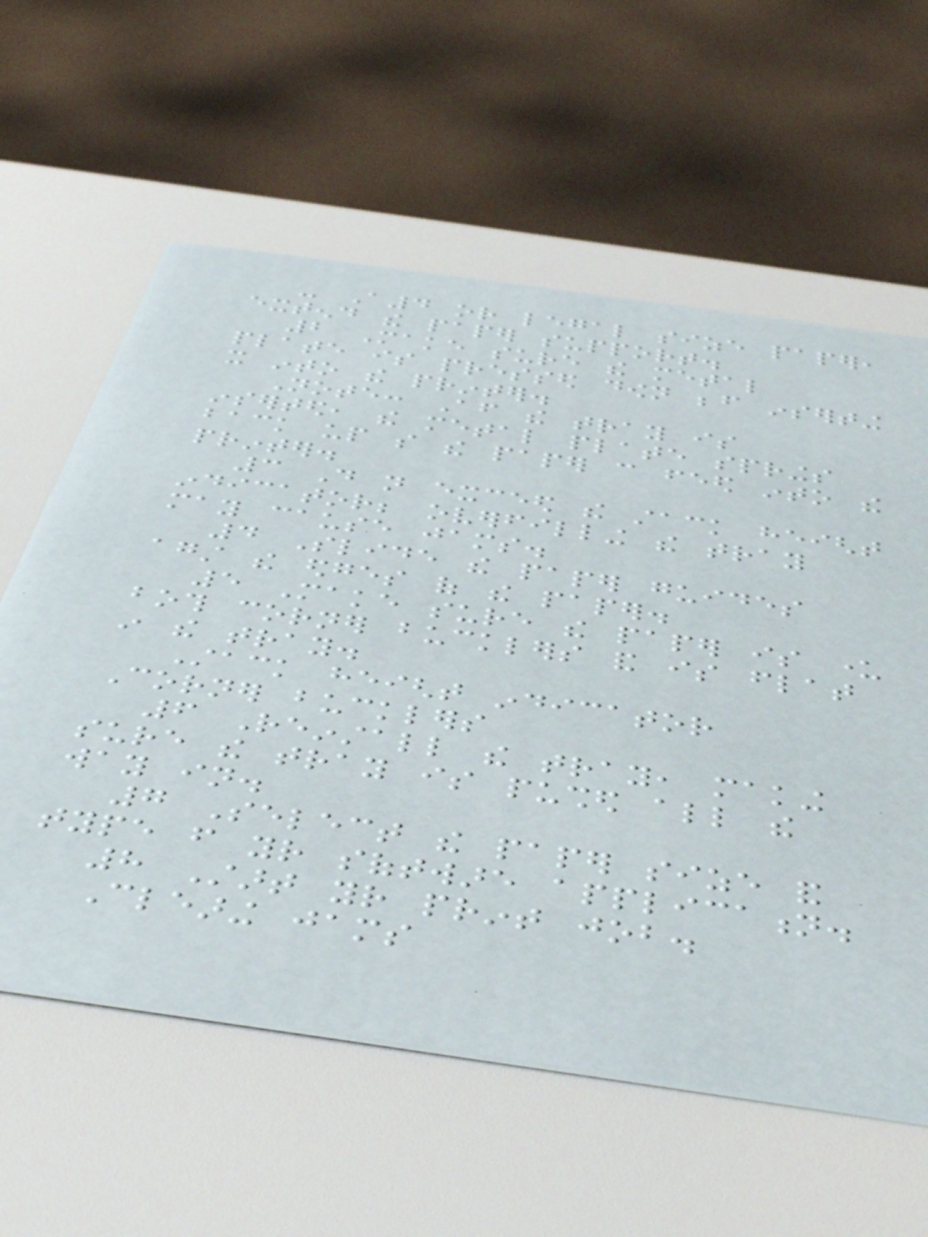- A4 or legal size paper,
extend the paper support.
2 Make sure the metal
plate is pressed down before inserting
it into the printer.
Note: After the tray is
inserted, the metal plate springs
back up so the paper can feed into the
printer.
3 Do not exceed the stack height
indicator; overfilling the tray
may cause jams.
4 Slide the paper guides
against the edges of the paper.
5 Make sure the paper is under
both corner bucklers and is flat
in the tray.
Stack height indicator
Corner bucklers
6 Reinstall the tray, making
sure the tray is pushed all the
way in.
7 Select the paper size and
type from your software application.
8 Start your print job.
Clearing jams
